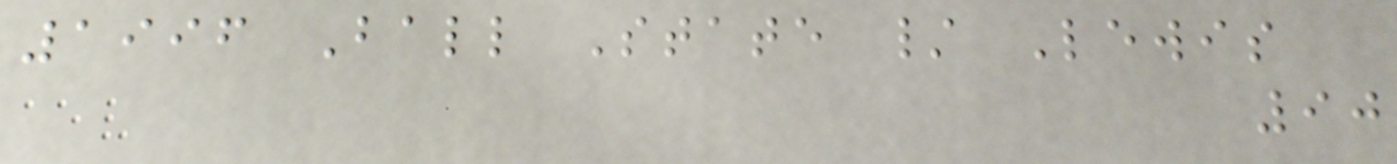1996 Ball State / Lewis
90
